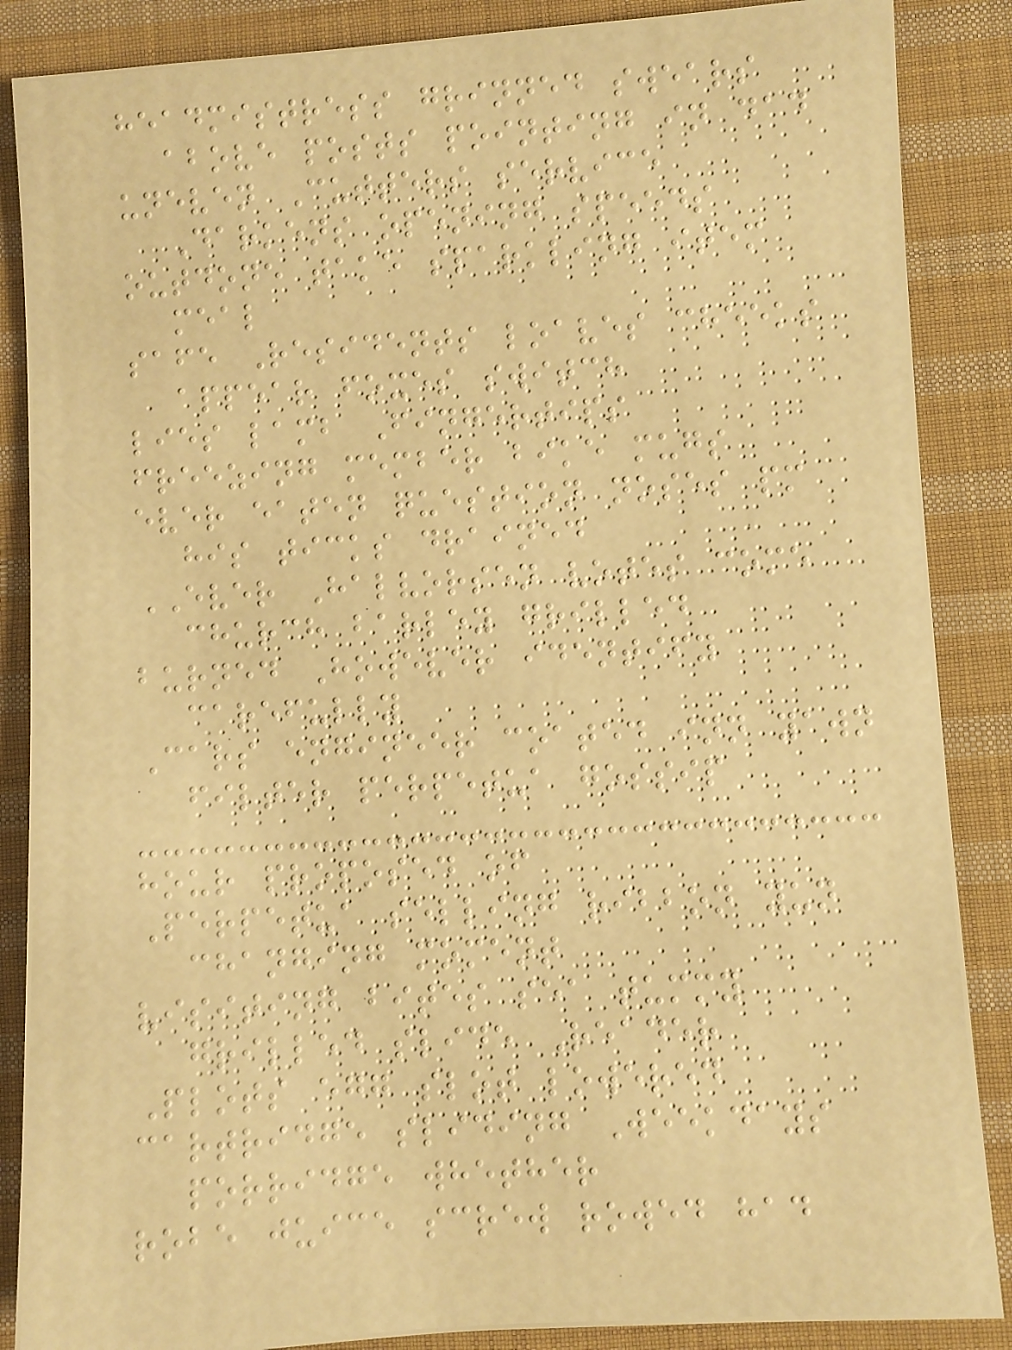headmistress grinned swears
above posts pointing in dad
uneven Cutters service
Darkens opening speeds
outdone take sparkling item
meal
safe Residents loaves cheeks
appear foxes switch
lies lamb Fingertips
freezing member bike mugs
ever eaten question noses pm
his ticks drained
EVER Halvorsen votes come
church barley grilled
burned However identify
carefully
Cars engineer coated inn yawn
filter perpetua gossip
hour proposed of
Perpetua selling ribbon yun
changing moment
visiting bites sea tummy
grilled slide Reader
Plots egg slot lowered
cartridge sliding Weekdays
porridge whether
robe juice screw rowed had
